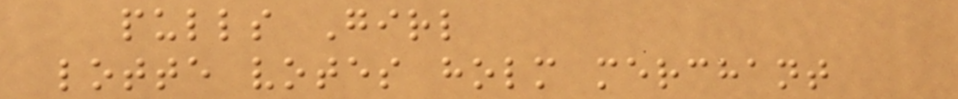pulls Girl
lotte votes holm merchant
